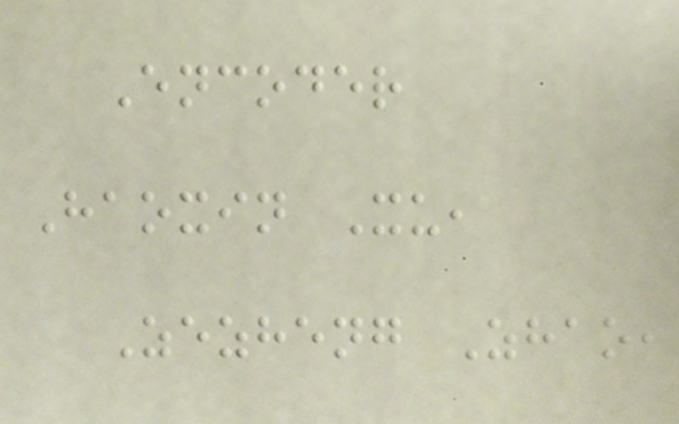Encoder
Haoxin Xu,
Zezheng Zhao,
